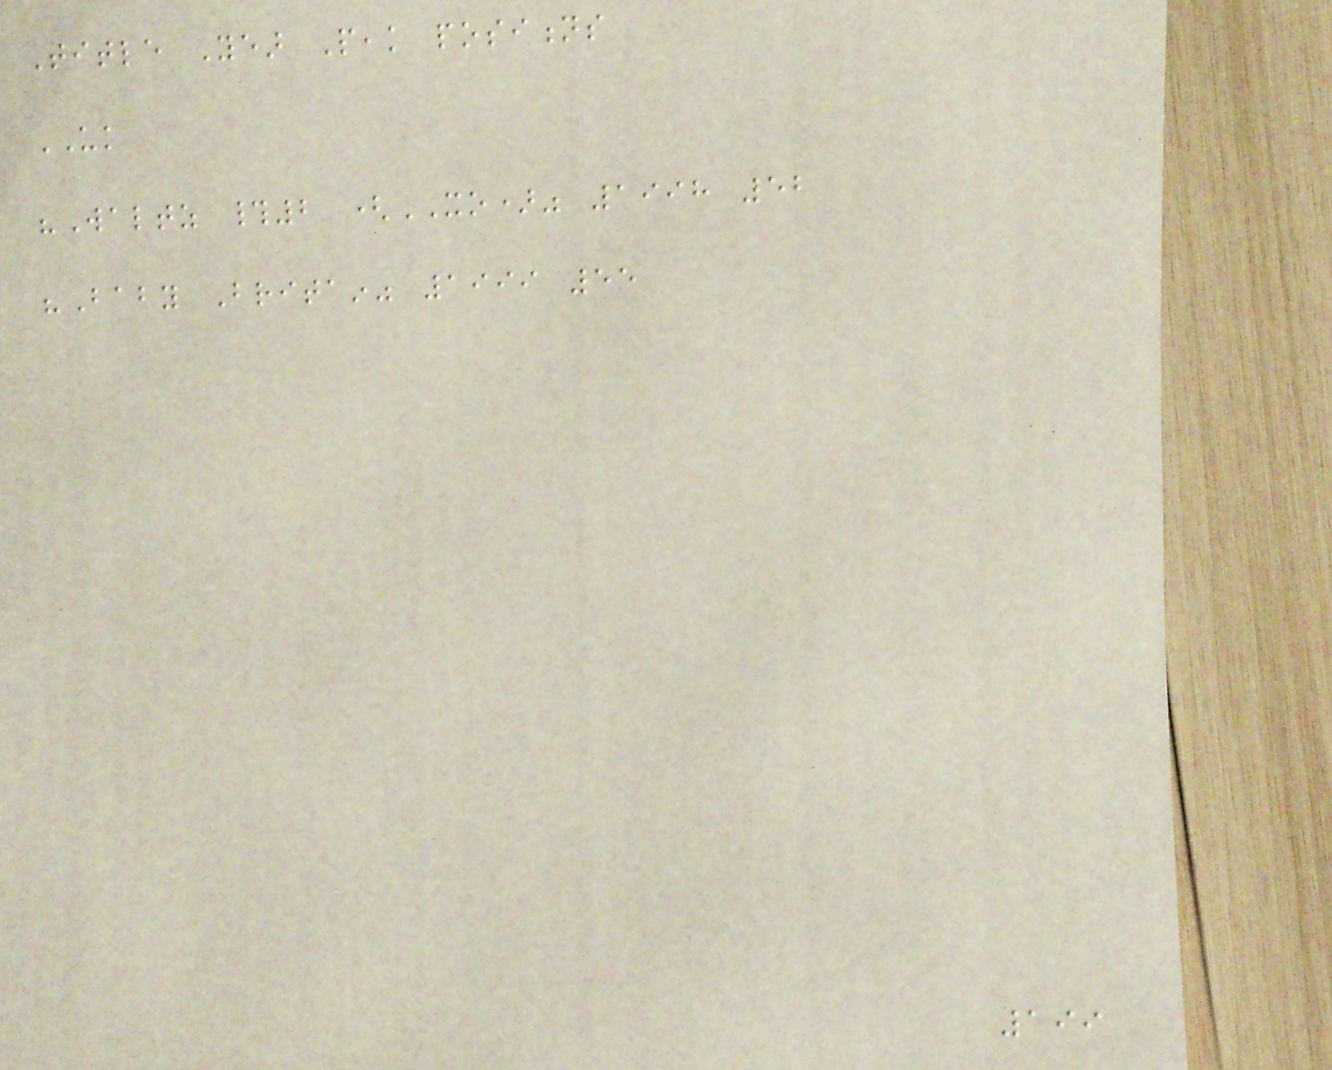Title Year Peak positions
UK
"Waltz #2 (XO)" 1998 52
"Baby Britain" 1999 55
199
